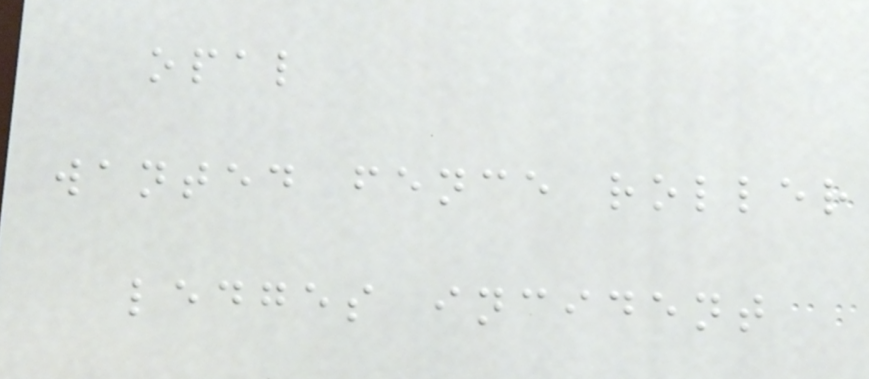opal
wanted fence roller
ledges incident
